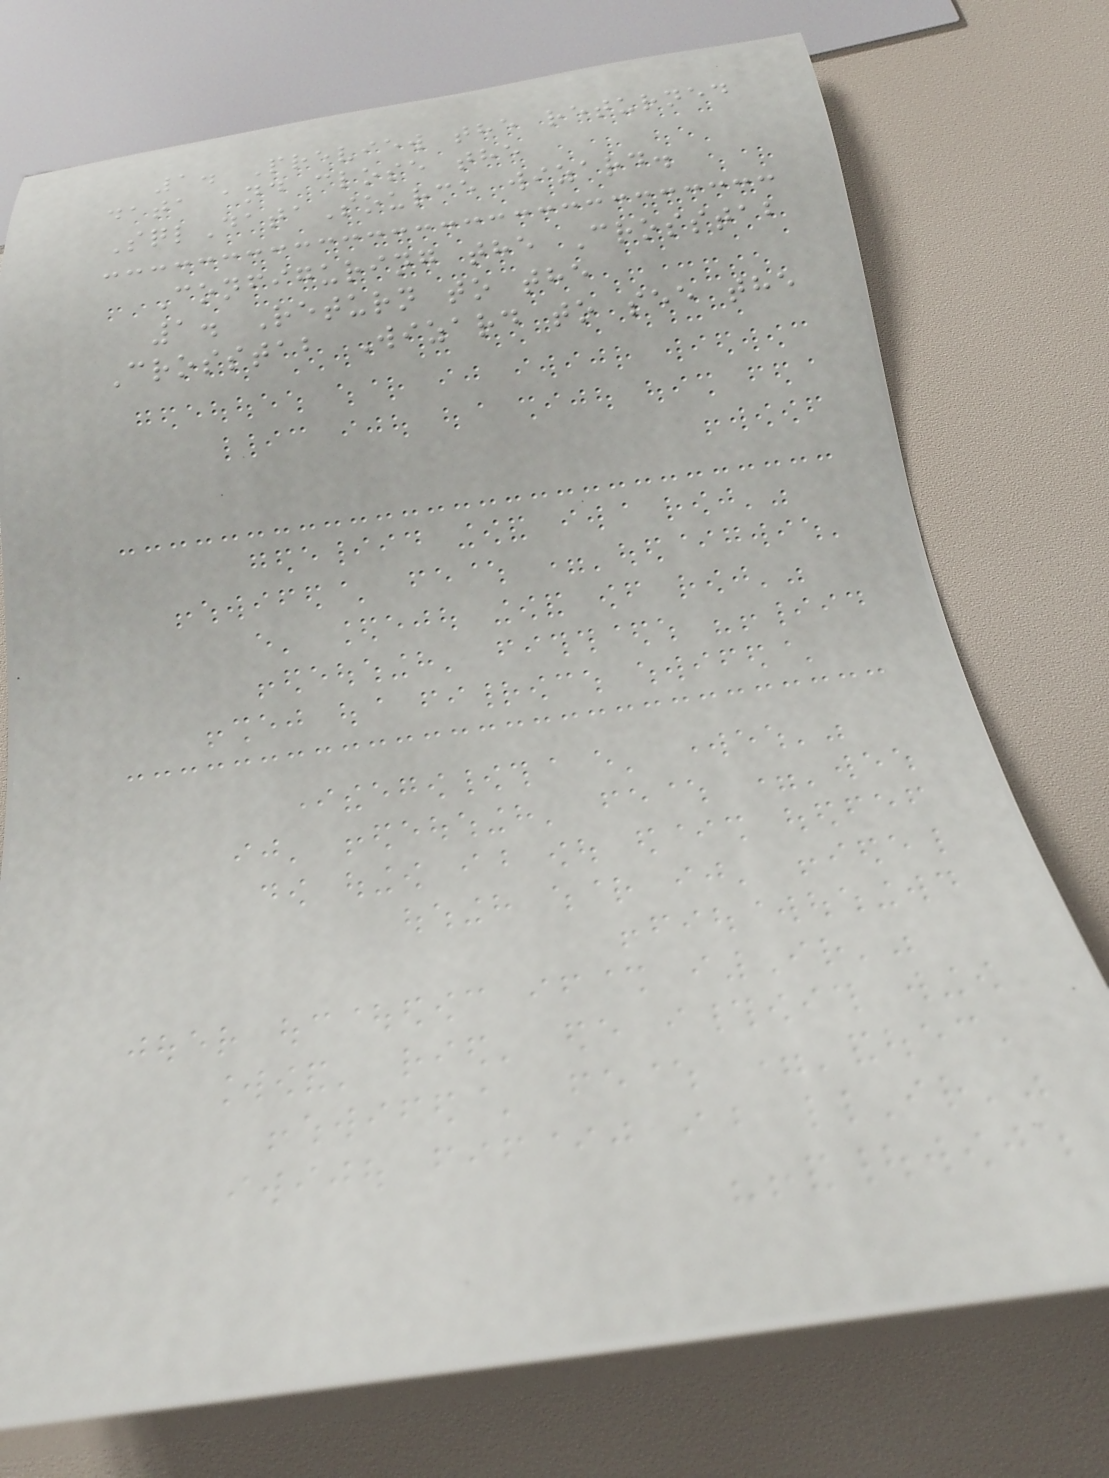1. Preview the returned
data and close the
SqlDataSource wizard.
Configuring the Crosstab
1. Return to the
Crosstab Wizard to see the
